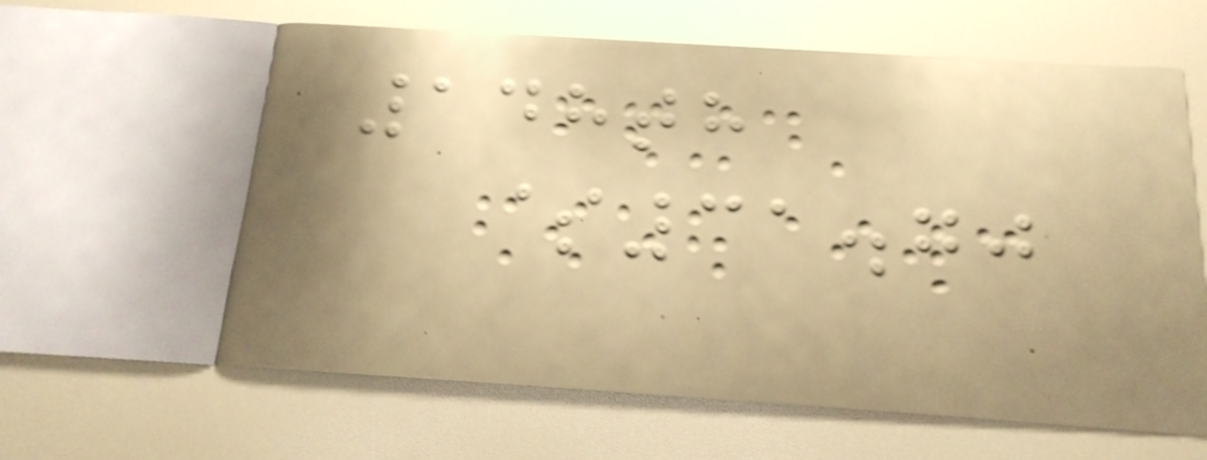148th
$31.70
